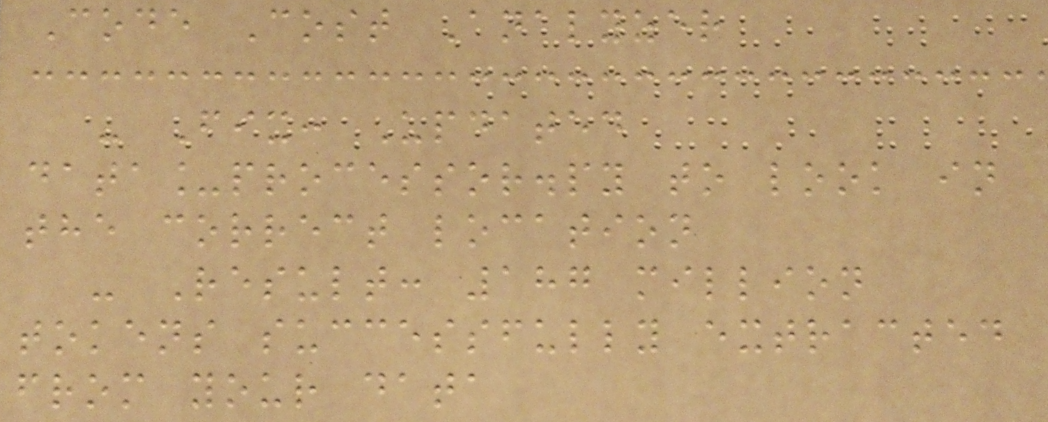Code Cost Analyzer
- Fix: Updated
data_processor.py to look in
the correct location
- Result: 187 million
tokens successfully extracted
from your data
